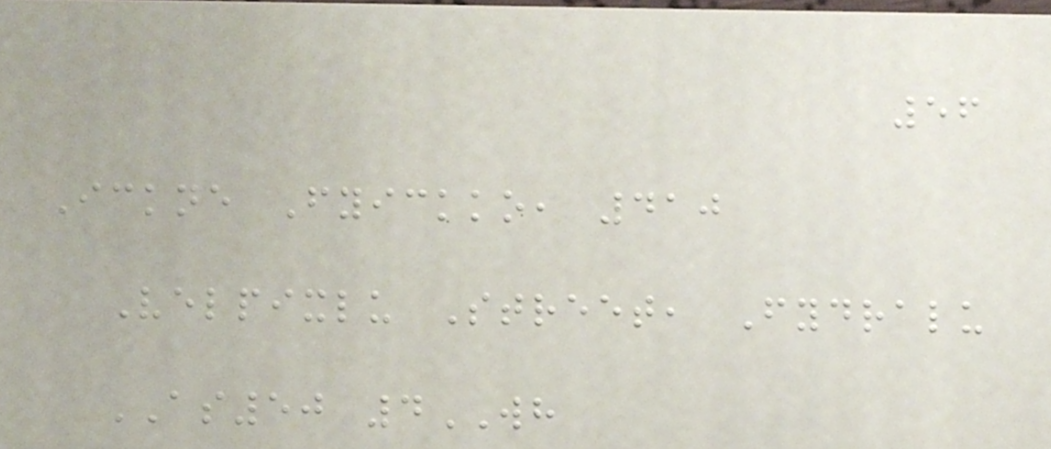56
Ickne Fyickko, 410
Velpixlu Street, Fydralu
AS50 4WH
